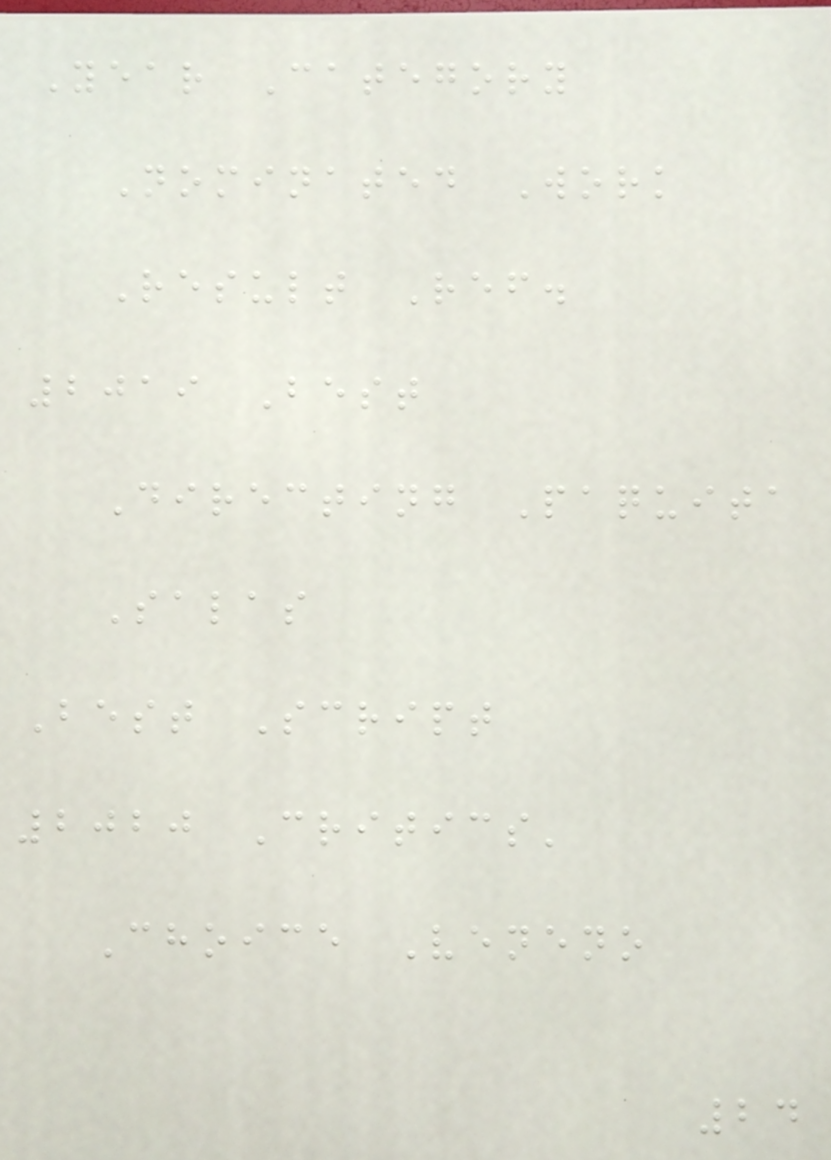Year Category
Nominated Work
Result Ref.
2019 Best
Directing Paquita
Salas
Best Script
2020 Critics'
Choice Veneno
24
